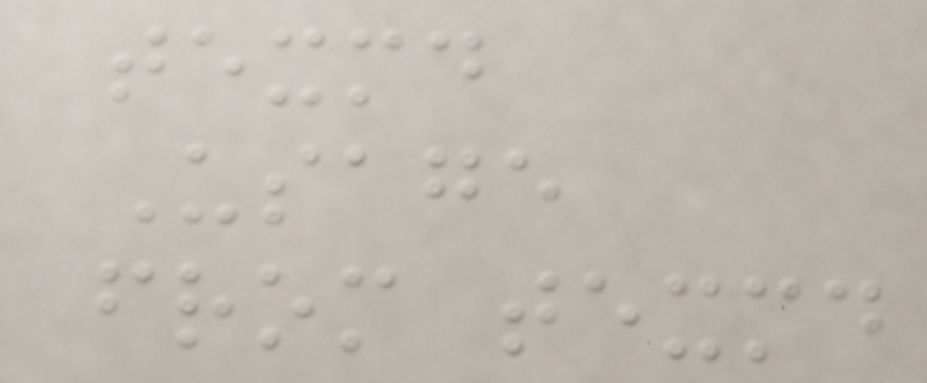texmd
Usage
from texmd
